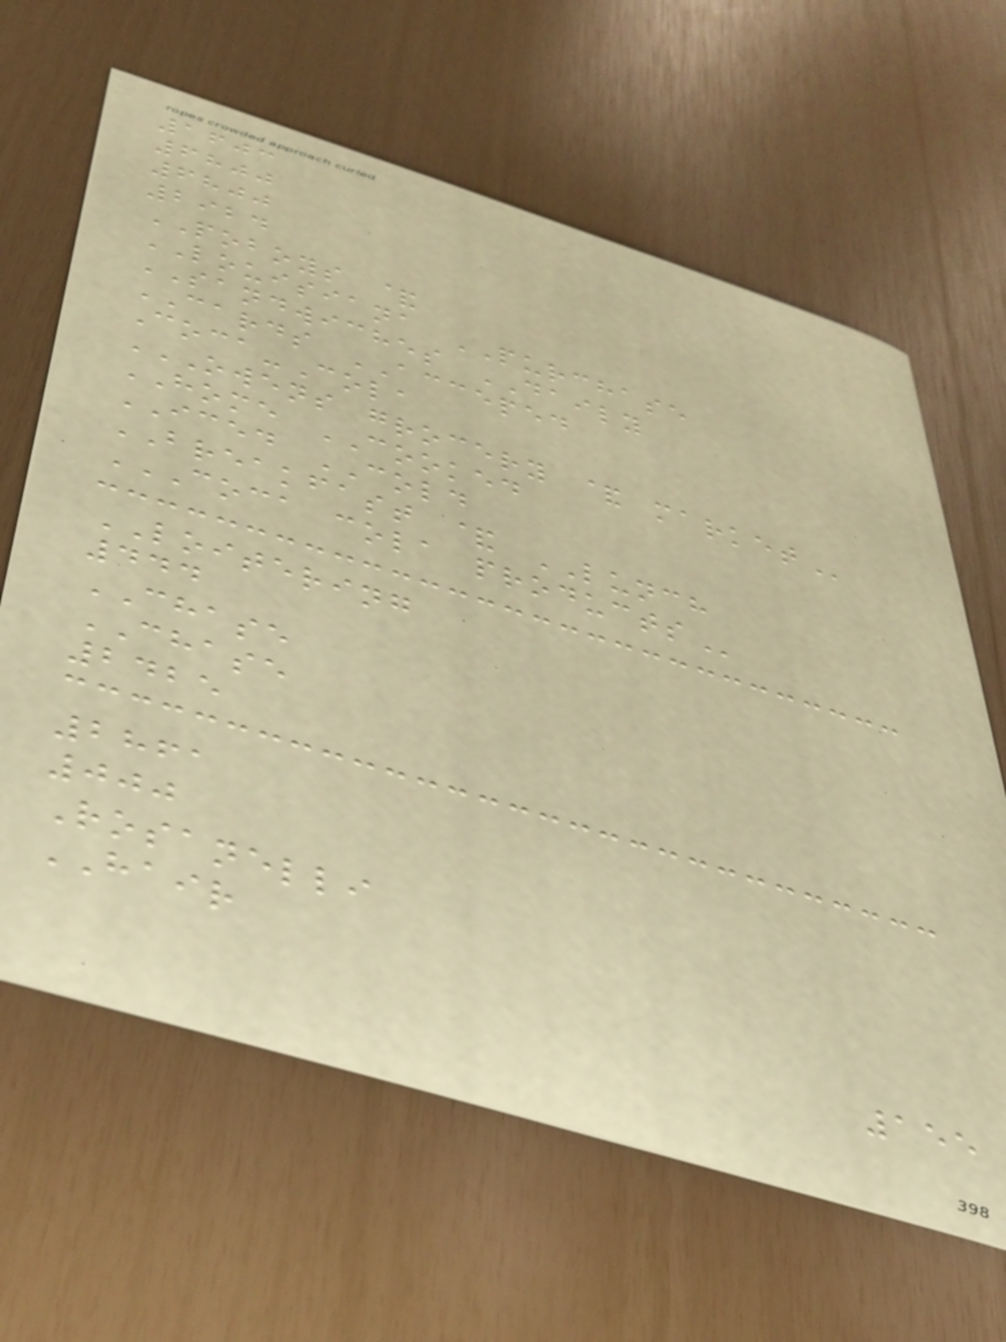1603
6800
6800
2924
POBOYS &
LOUISIANA PURCHASE
SANDWICHES DAILY
CARDS ACCEPED
Coca-Cola
OWENS GROCERY & MARKET
HOME COOKED
ICED COLD
BREAKFAST & LUNCH
COCA COLA PRODUCTS
LOITERING
444
CHASE
CHASE
2425
2861
000
Rosanelli
HAIR
155
